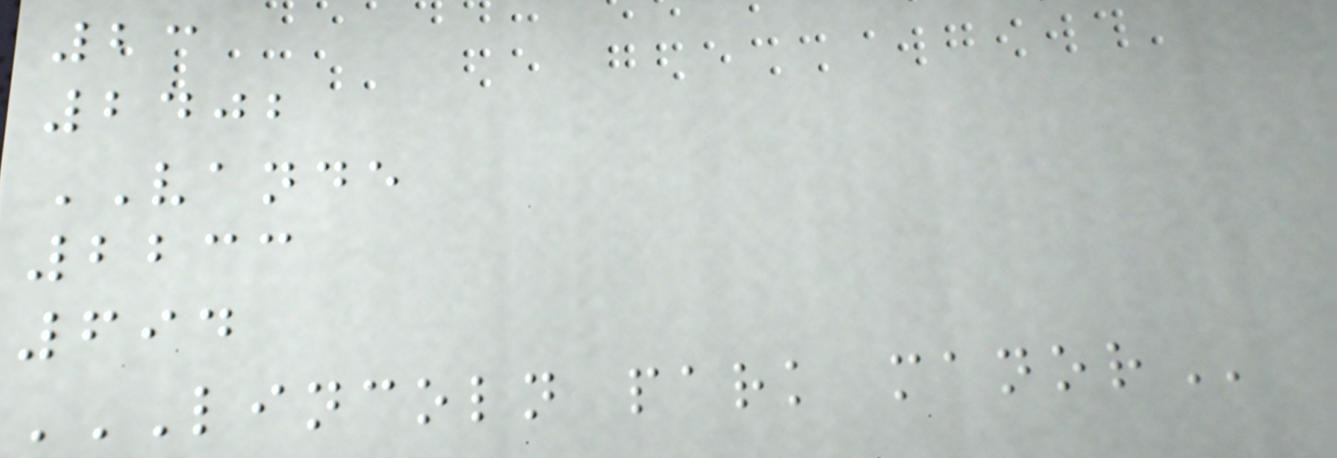23
2402
VANDE
2233
694
LINCOLN PARK MANOR
